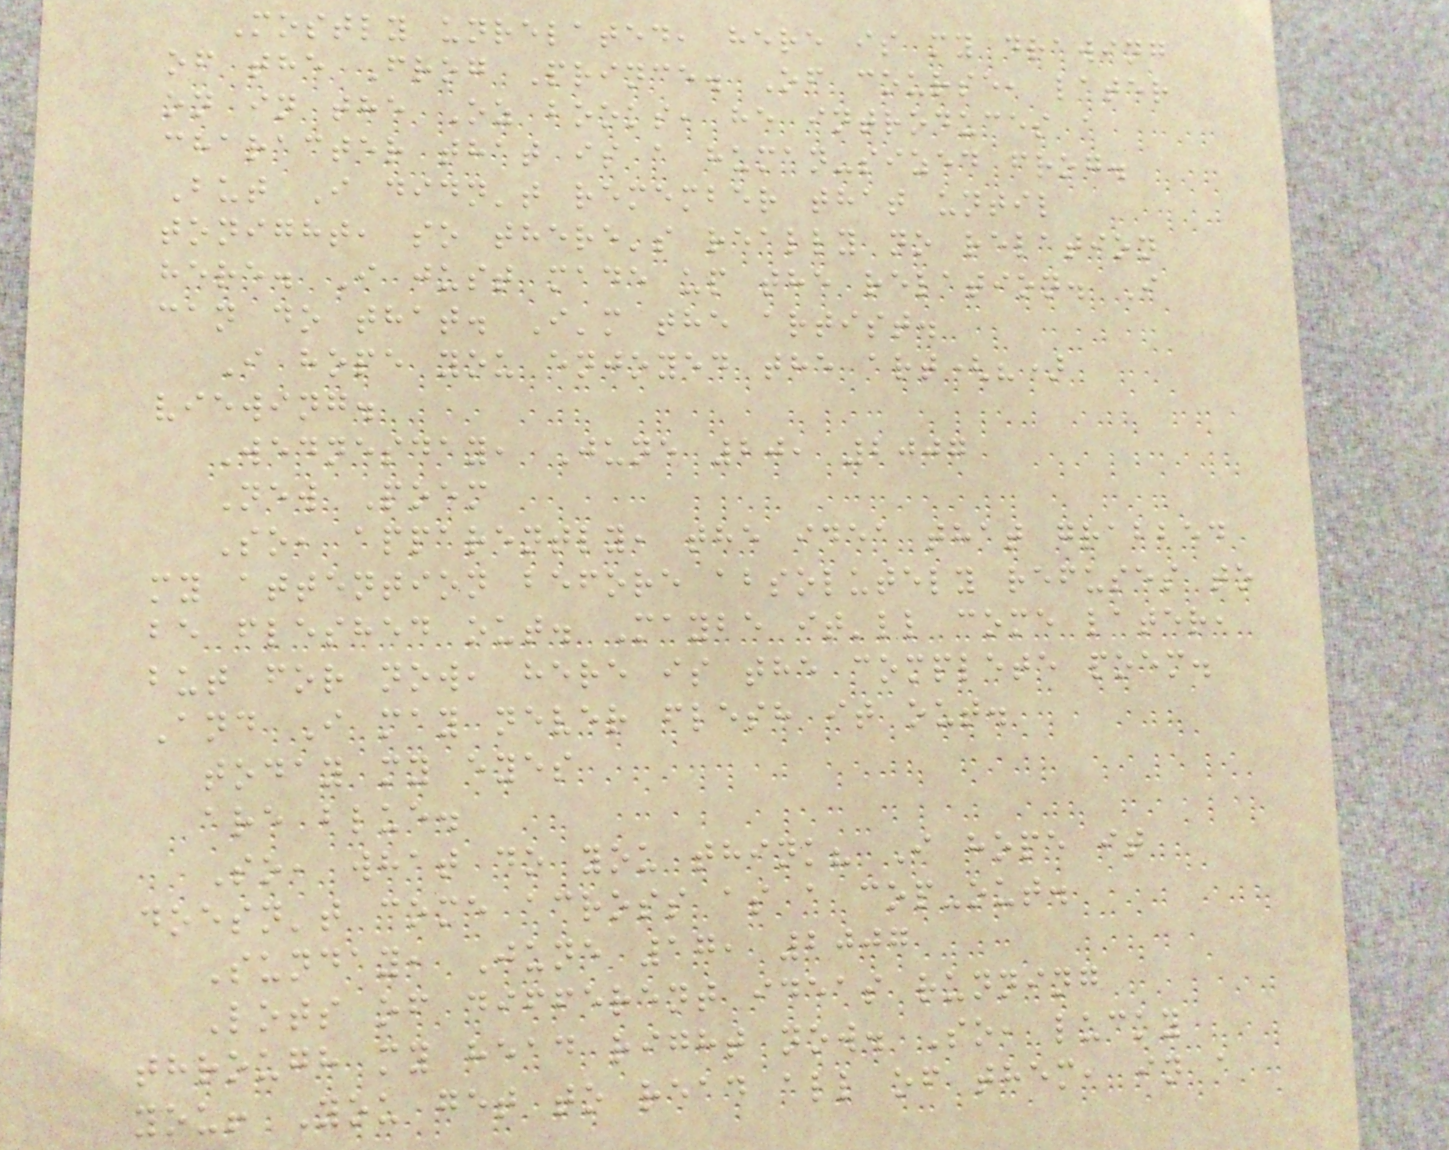Mostly unrelated, here is my drawing
of the Frog Prince. Of course, later
on in the Oz books, he introduces a
character that is a human-sized frog.
But I didn't remember that until
tonight, so there's really no relation
here. I just made up the relation. I
can do that. I'm the artist.
I hope you enjoyed the art(?)
viewing.
Wednesday, June 20, 2007
New Poem
So, apparently, the idea that grabbed
my attention before absolutely refuses to
be fleshed out. Maybe it'll come later,
but for now, here is the complete poem.
And I may never flesh it out.
today my eyes
are blue.
So, what do you think? I hope it
doesn't come across as a cop-out.
Sunday, June 17, 2007
Lots of different ideas running
through my head right now. So, lucky
you! You get to read all of them, in a
